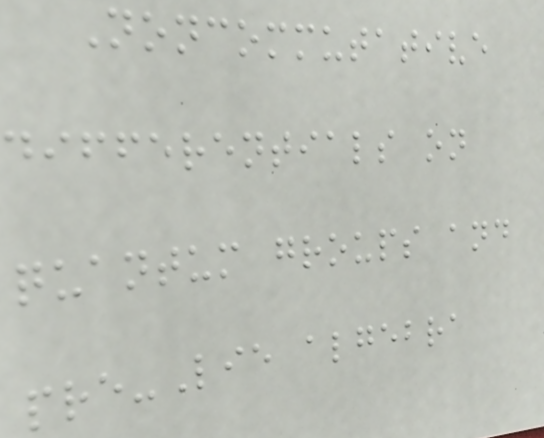Noncommutative
differentials on
quantum groups and
pre-Lie algebra
